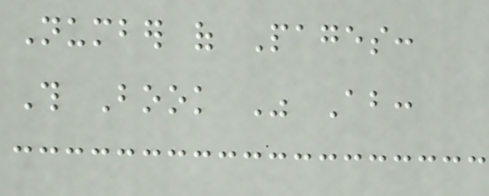Number of Pages:
This Book Was About:
